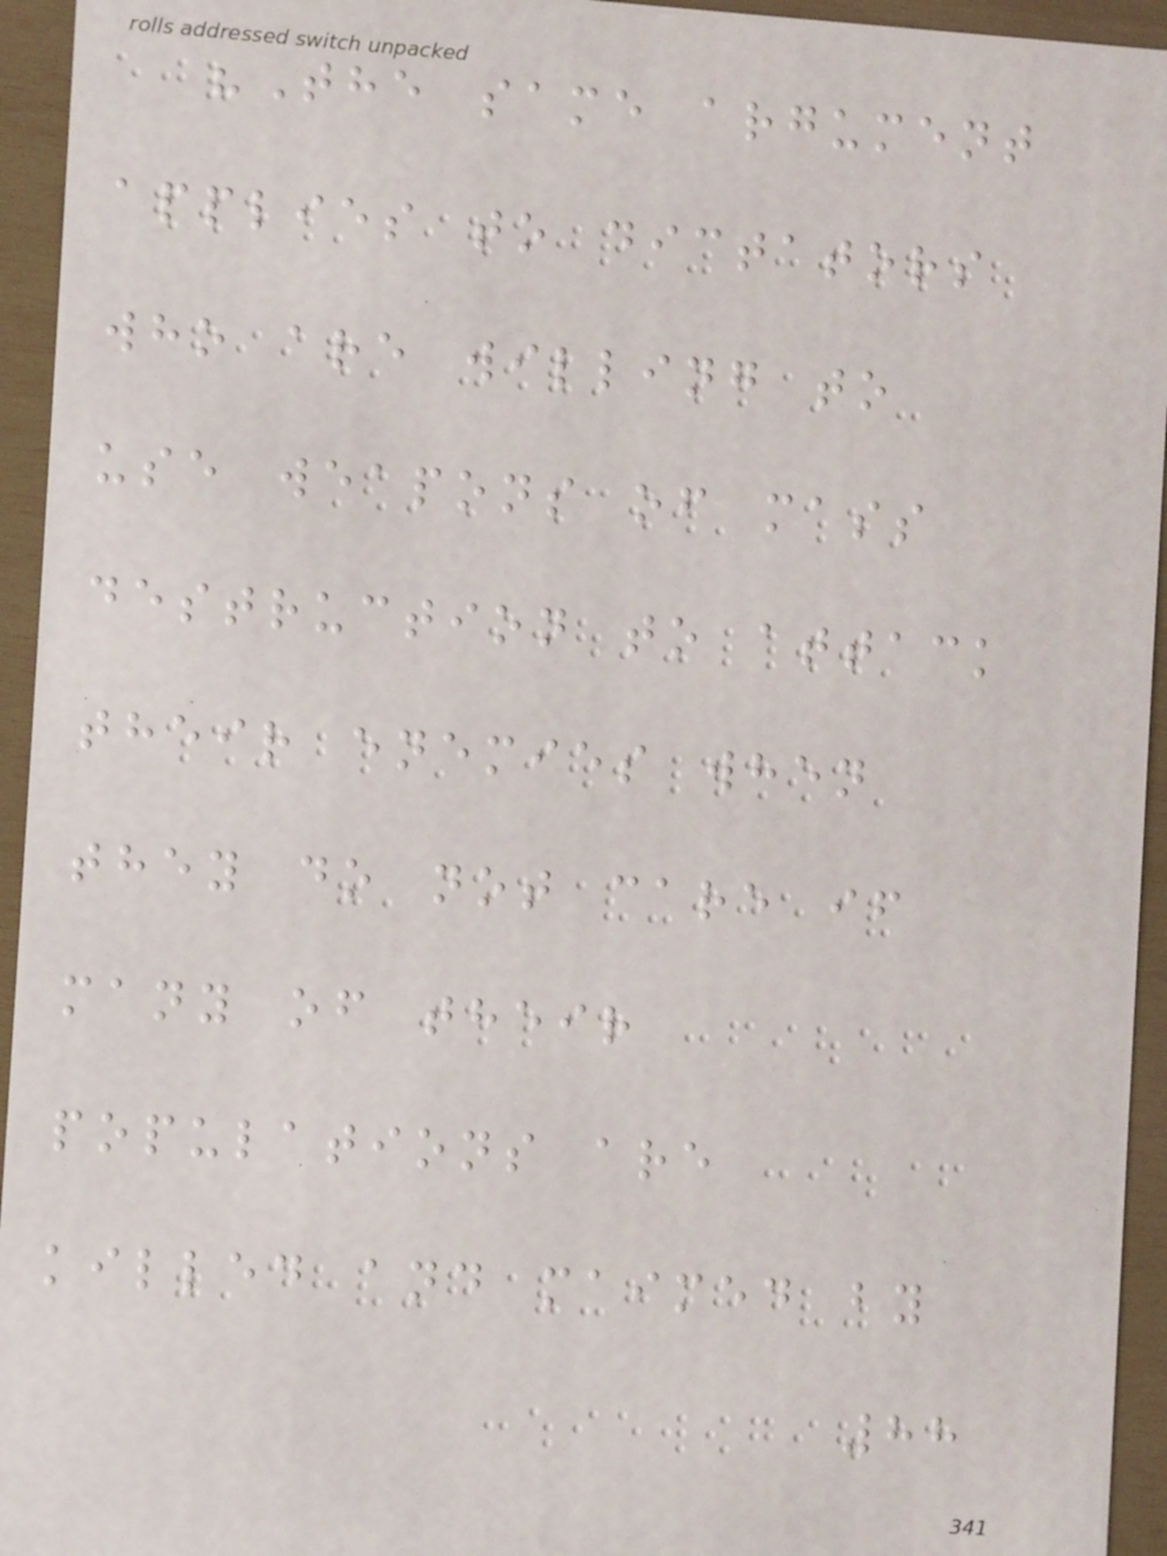"The same argument
applies to dictators
who are willing to
use weapons of mass
destruction to attack
their enemies when
they do not care if
many of their
populations are
killed and maimed by
88
